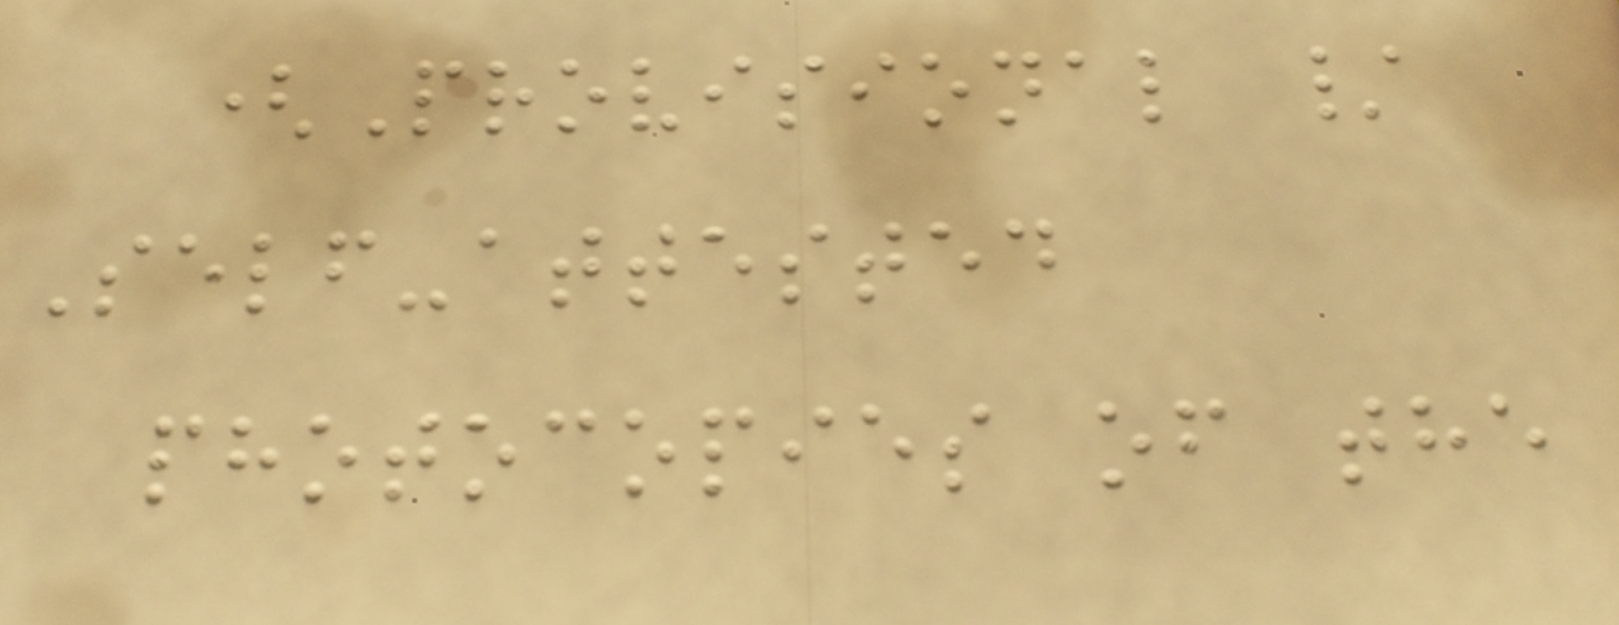(Provisional /
Self-attested
photocopies of the
